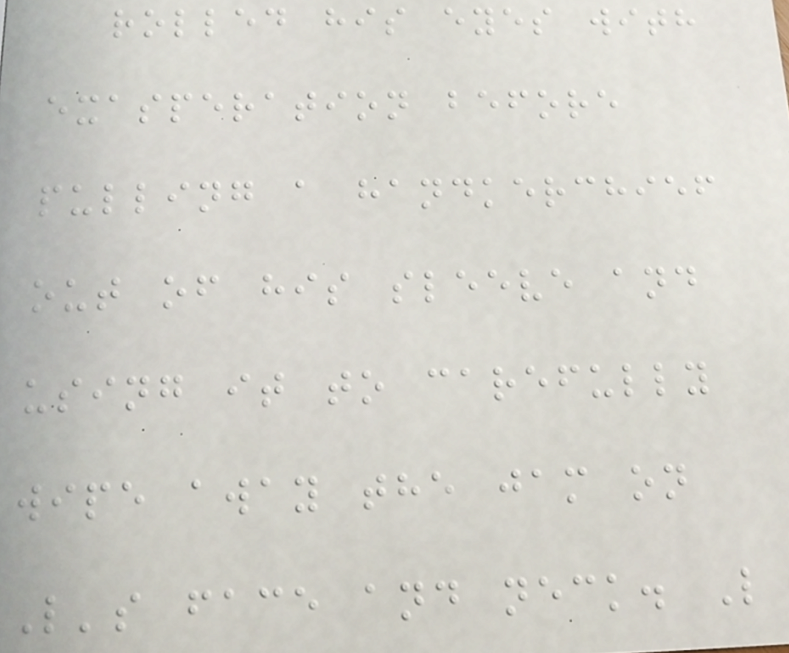rolled his eyes with
exasperation before
pulling a handkerchief
out of his sleeve and
using it to carefully
wipe away the jam on
L's face and neck. L
